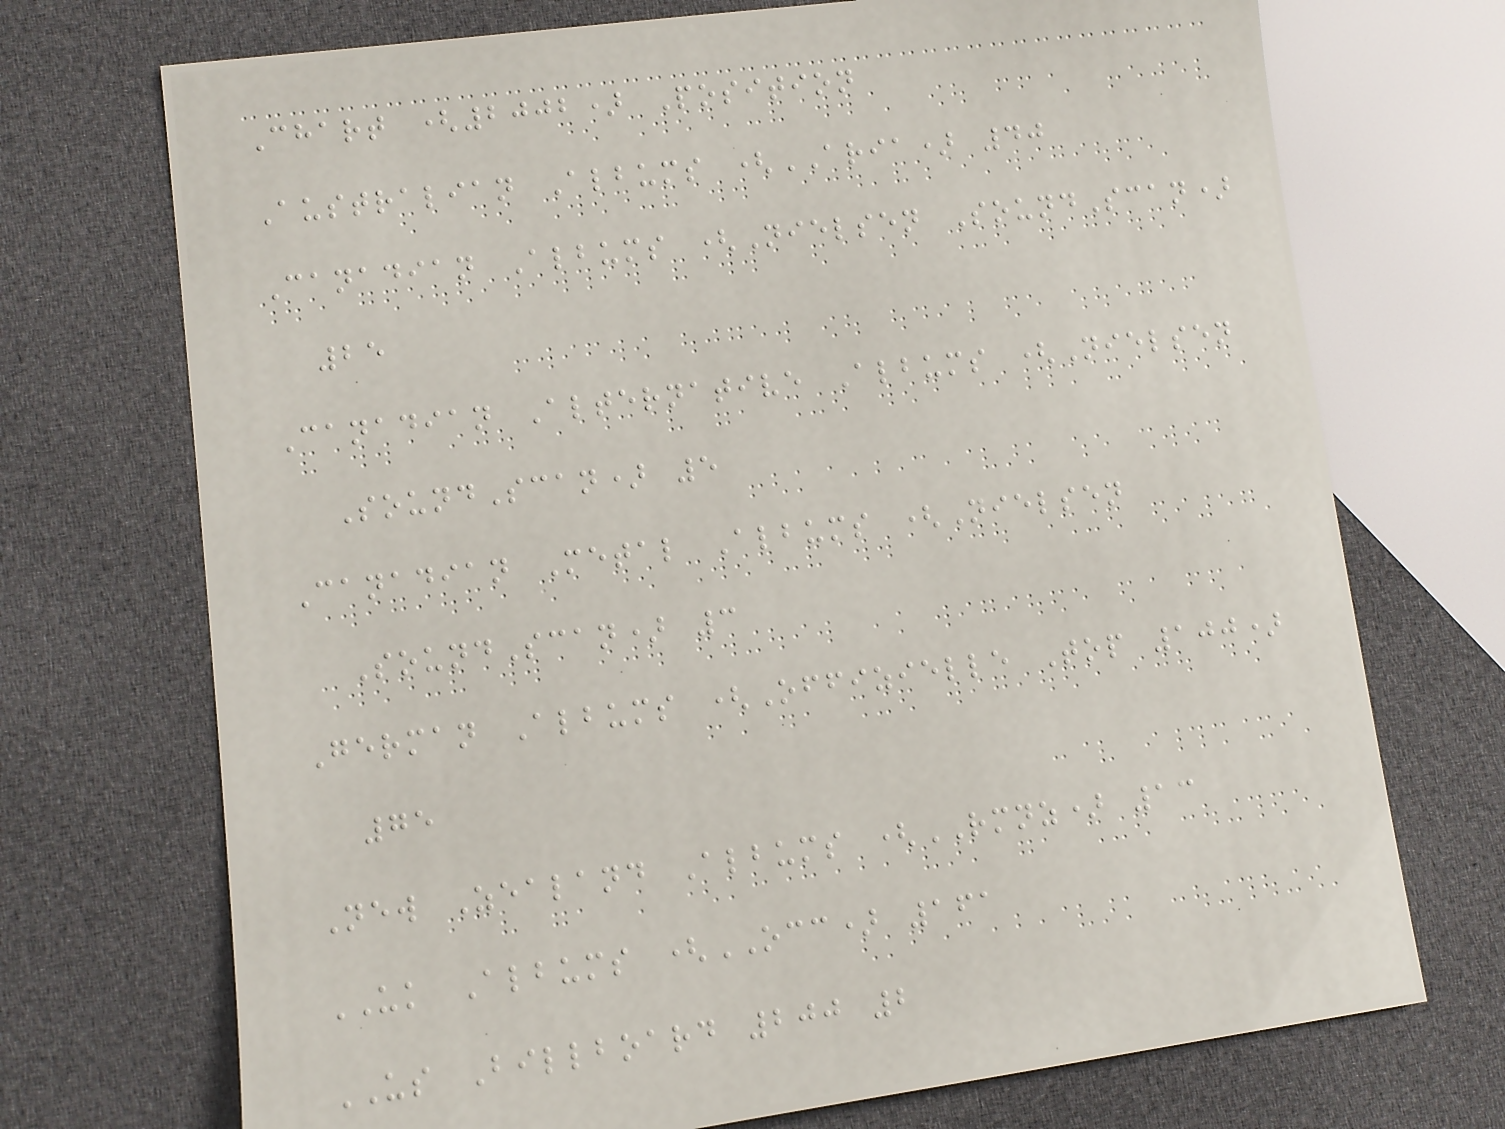Chart (2002) Position
Australian Albums (ARIA) 40
Canadian Albums (Nielsen SoundScan)
25
Canadian Alternative Albums (Nielsen
SoundScan) 5
Canadian Metal Albums (Nielsen
SoundScan) 3
German Albums (Offizielle Top 100)
75
New Zealand Albums (RMNZ) 13
UK Albums (OCC) 161
US Billboard 200 2
